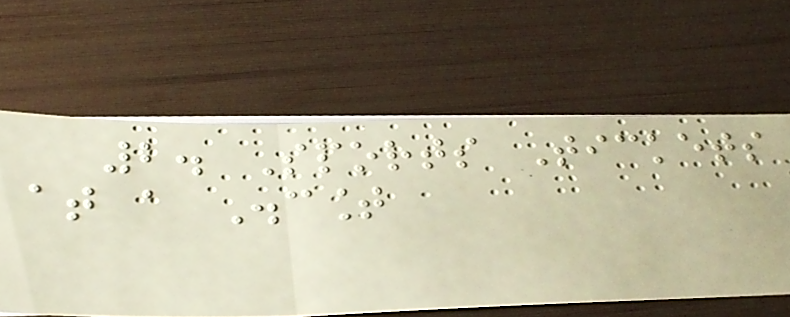2. Sports Tickets
at a Discount
